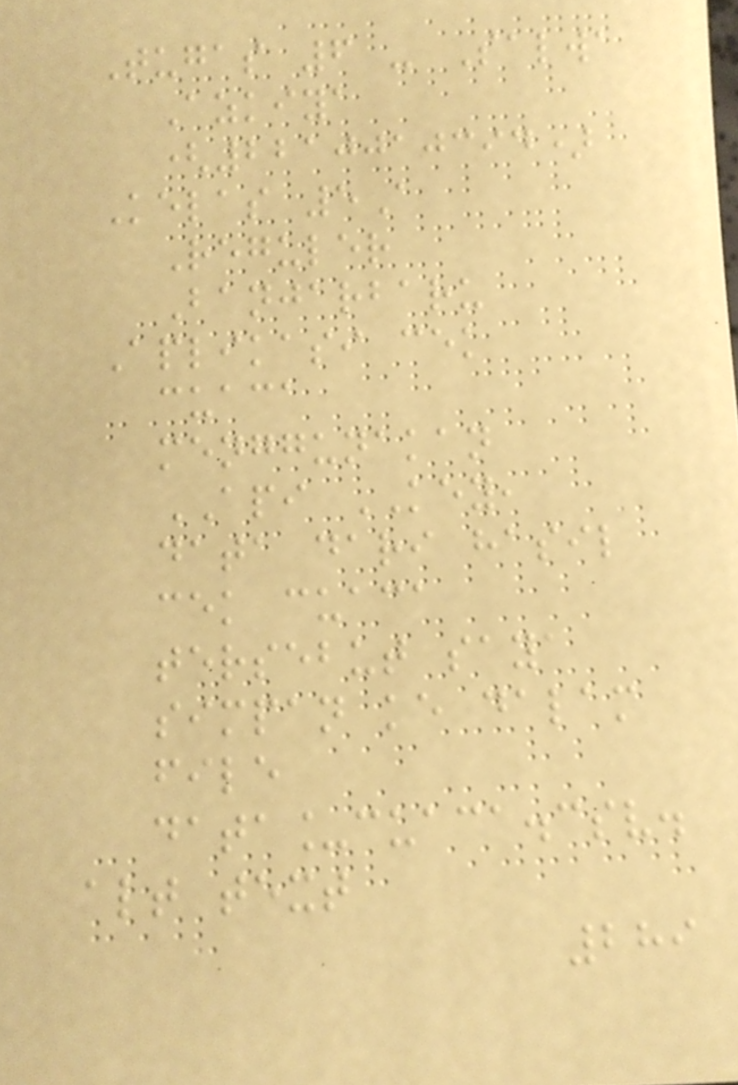Tugas 6 - Salwa
Azkiya
(2210010394)
Kelas 5A
Reguler
Banjarbaru
Aplikasi cek
cuaca
menggunakan
API KEY,
data dari hasil
cek cuaca
tersebut saya
simpan ke dalam
file
data_cuaca.csv.
alt text
289
